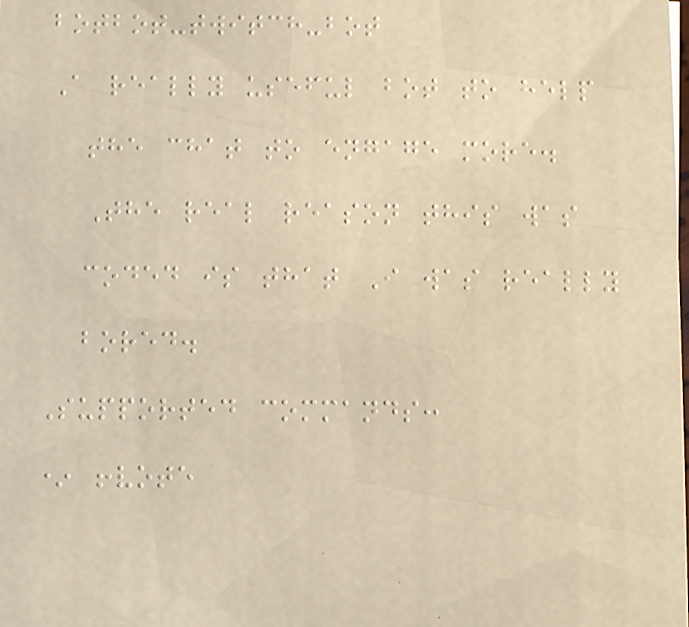botbot-twitch-bot
A really useful bot to help
the chat to engage more.
The real reason this was
coded is that I was really
bored.
Supported commands:
* !vote
